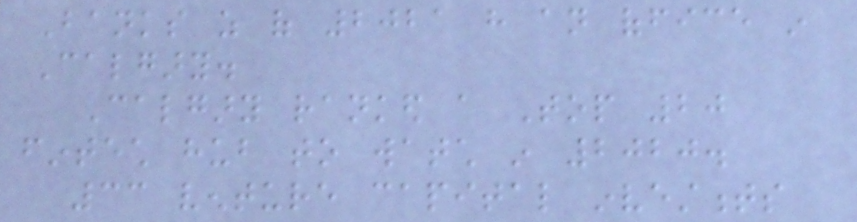Banks as of 2021 have an office in
Calgary.
Calgary ranked a Top 20
fintech hub to watch in 2020.
33 venture capital investments
